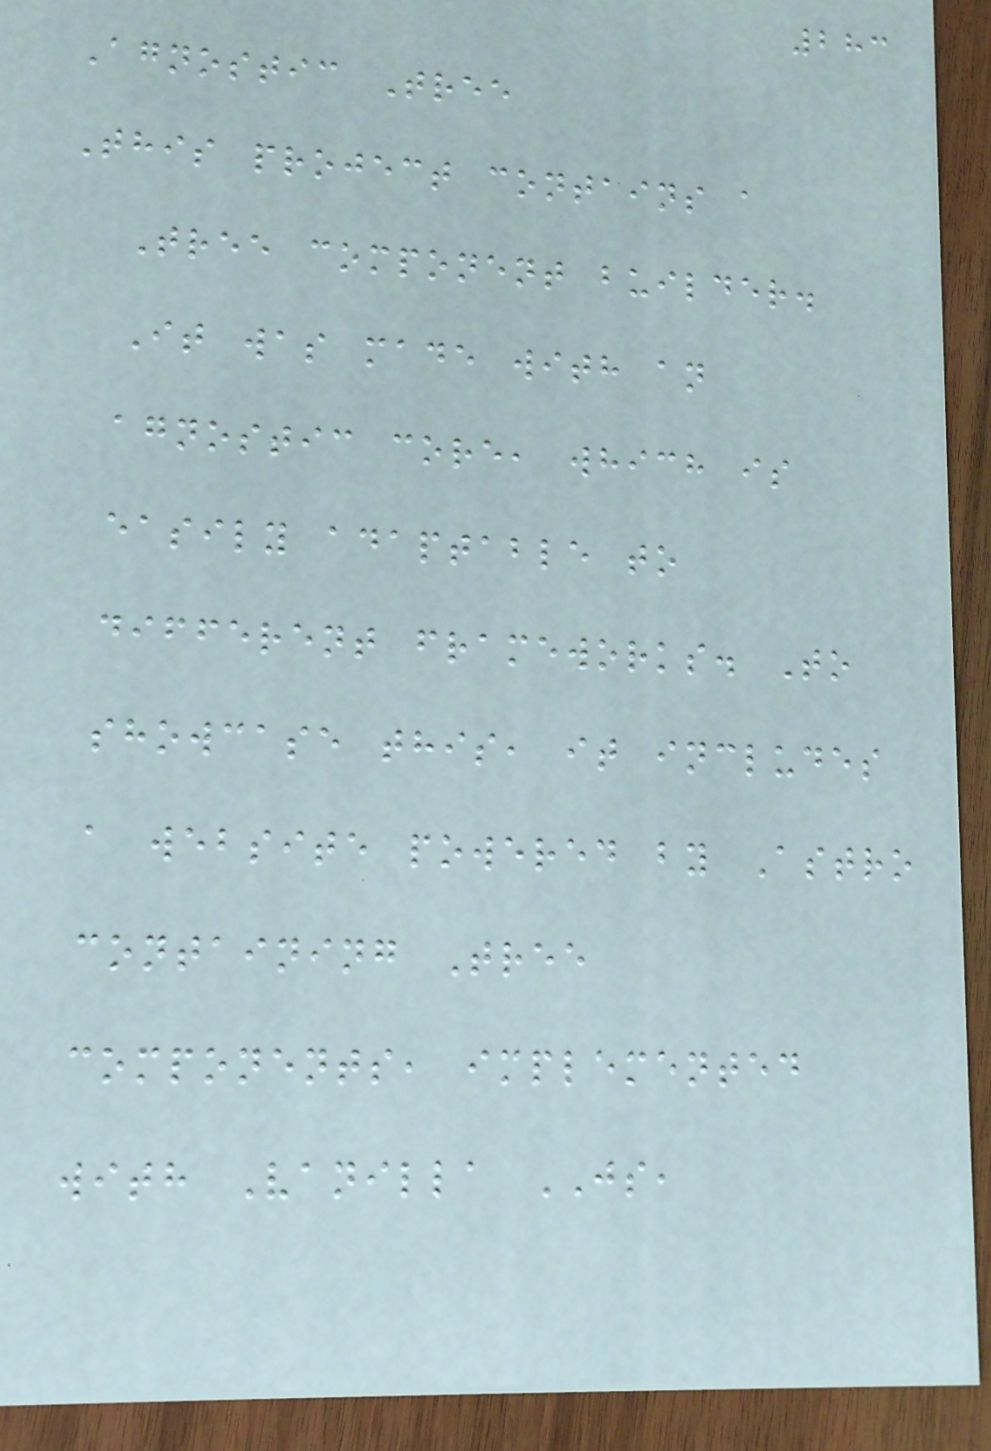283
Agnostic Tree
This project contains a
Tree component builder.
It was made with an
agnostic core, which is
easily adaptable to
different frameworks. To
showcase this, it includes
a website powered by Astro
containing Tree
components, implemented
with Vanilla JS,
